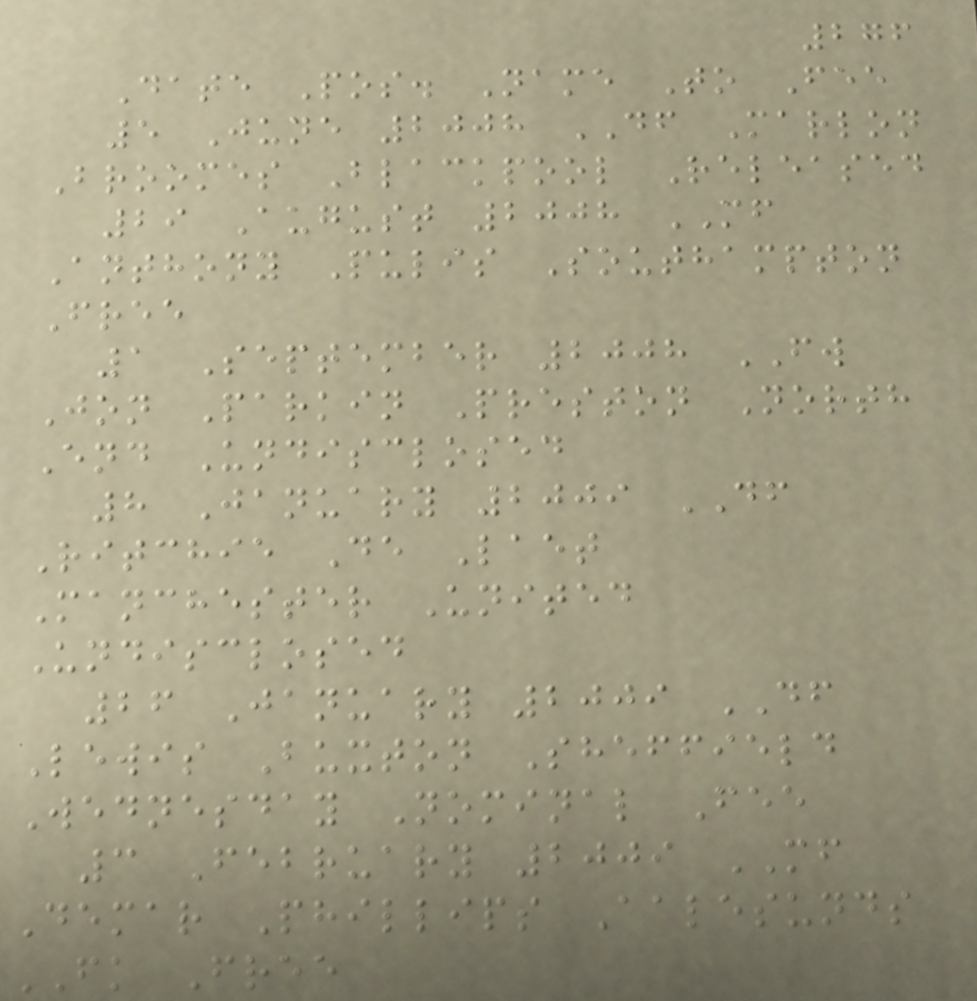276
Date Pos. Name To Fee
5 June 2008 DF Marlon
Broomes Blackpool Released
29 August 2008 MF
Anthony Pulis Southampton
Free
1 September 2008 FW
Jon Parkin Preston North
End Undisclosed
8 January 2009 DF
Ritchie De Laet
Manchester United
Undisclosed
26 January 2009 DF
Lewis Buxton Sheffield
Wednesday Nominal Fee
3 February 2009 MF
Demar Phillips Aalesunds
FK Free
